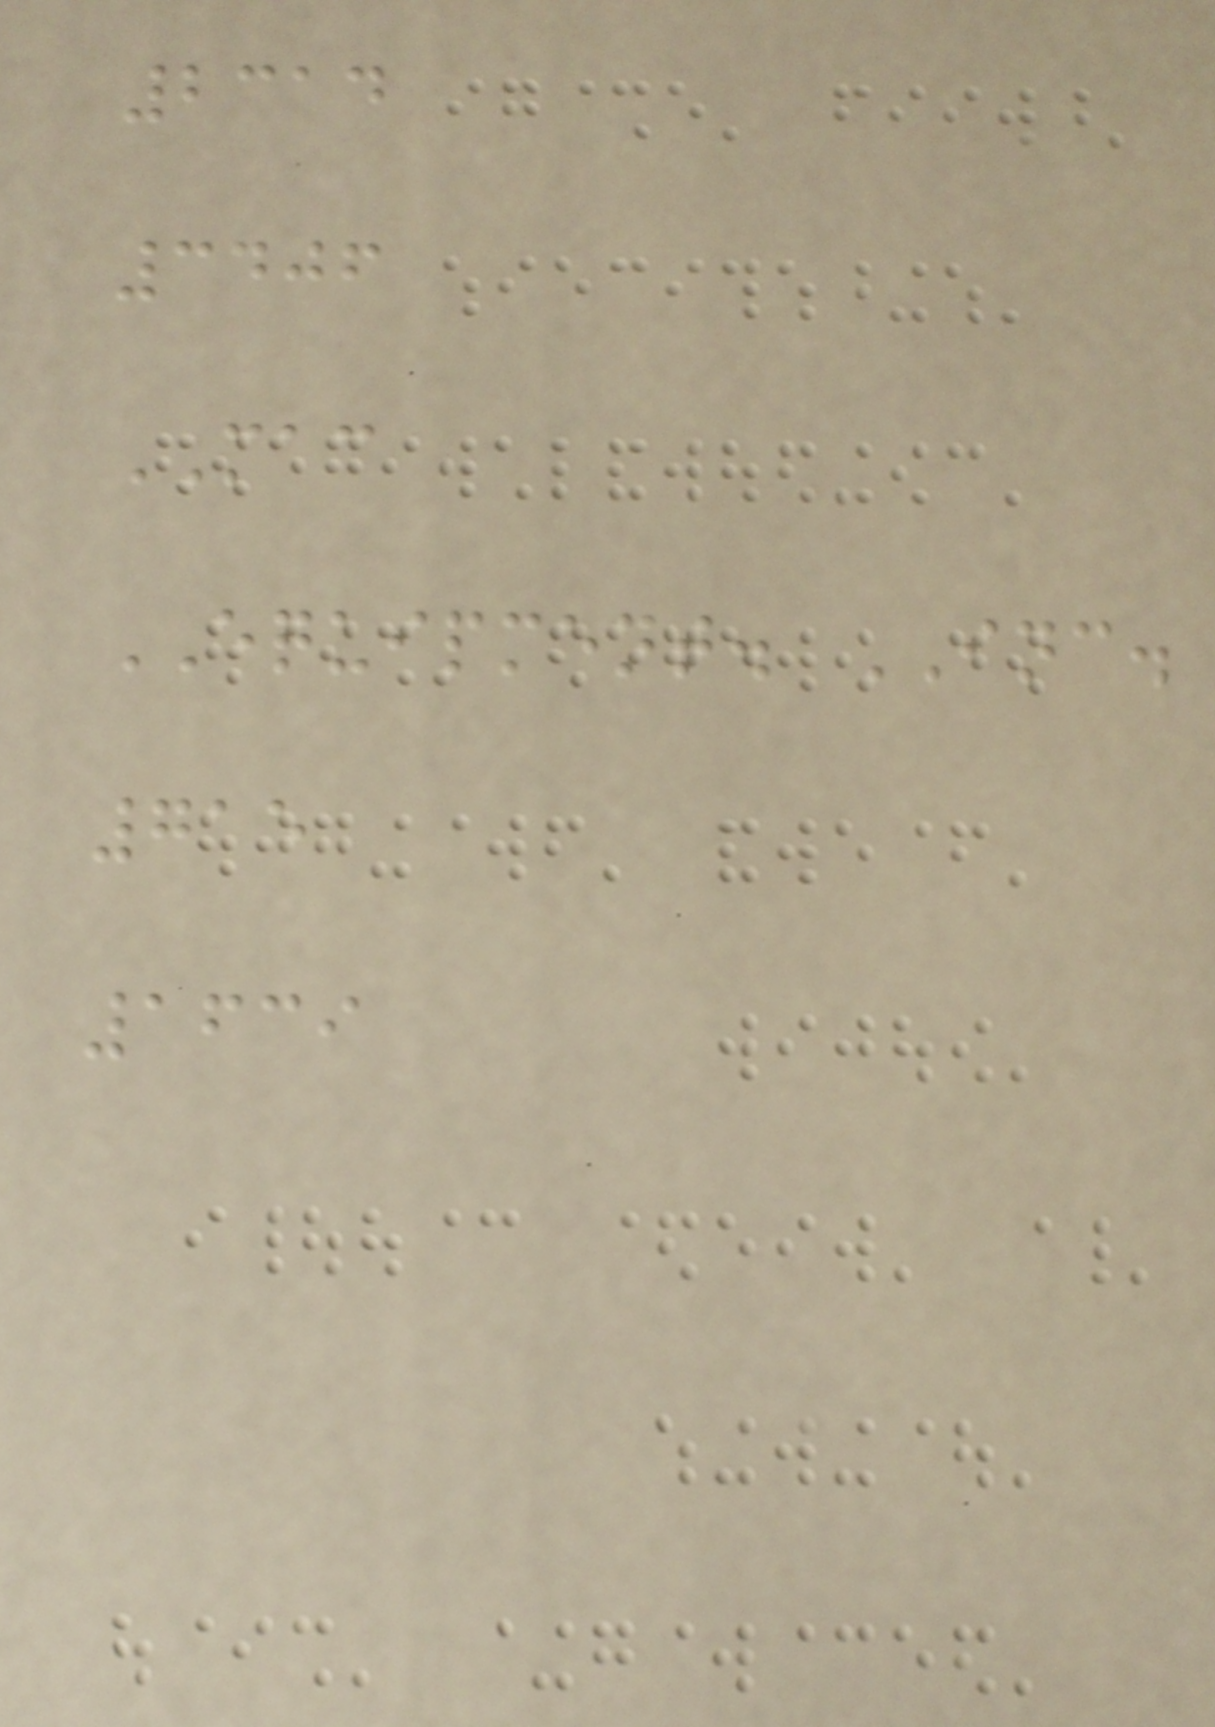2314
3406
MAC
EQUIPMENT. INC.
715
1639
